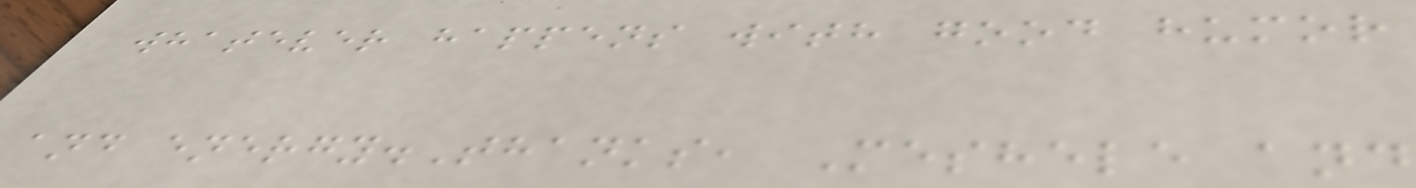whatever happens with good humor
and energy.Thanks, Meshele and
